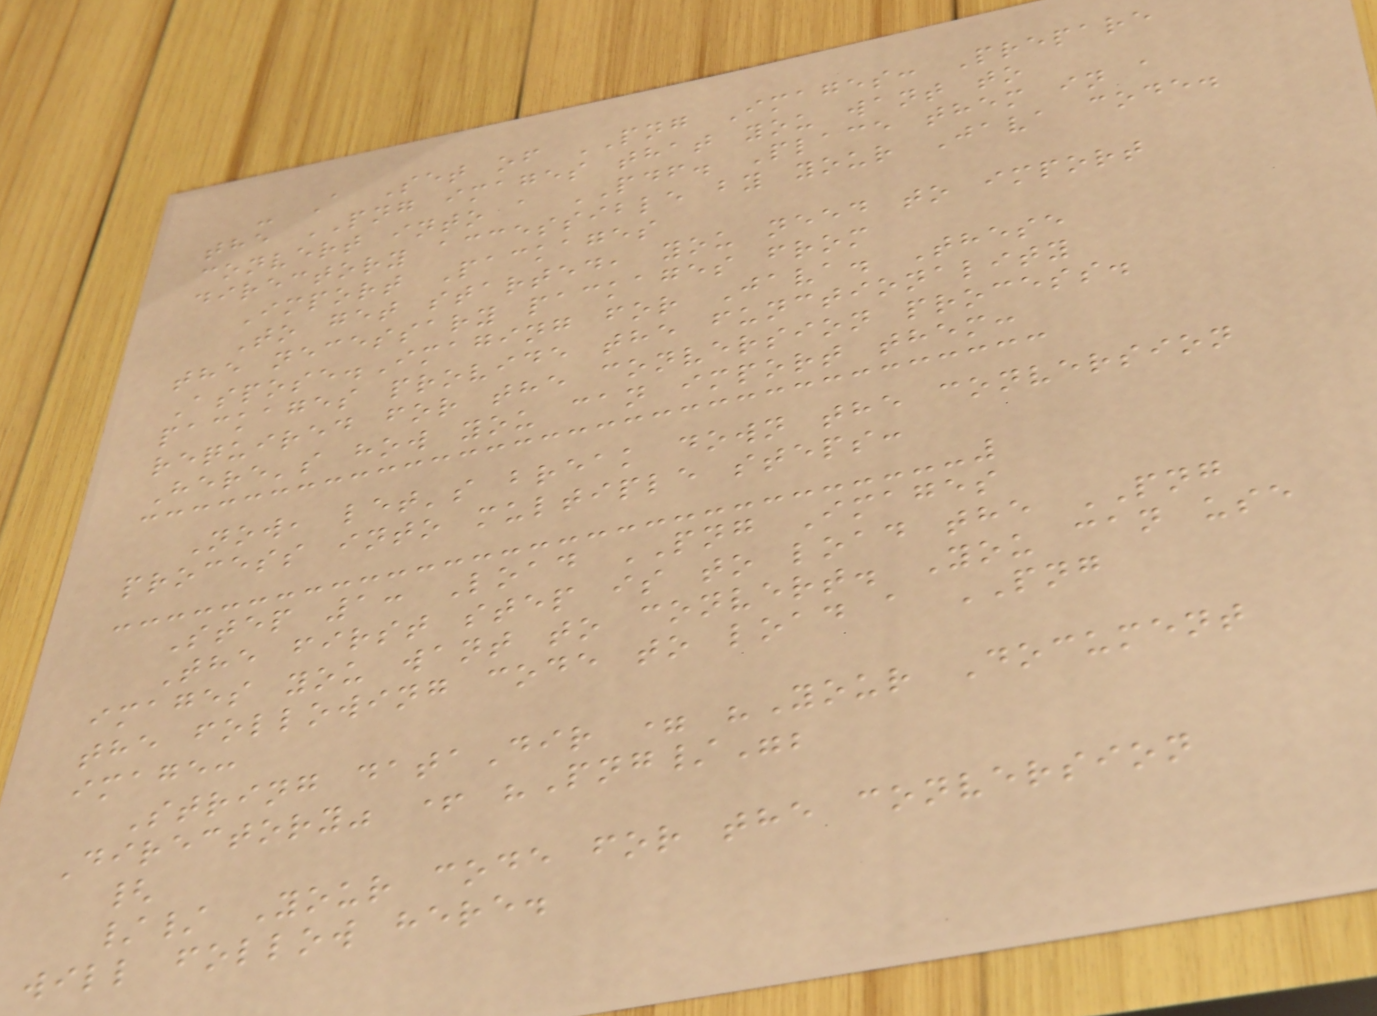- A Set of PNG Images: Prepare
the PNG images that you want to
convert into a PDF. Place them in a
directory accessible by your Java code.
Import Packages
To get started, you need to import
the necessary packages from
Aspose.Imaging for Java. These
packages provide the functionality
required for the conversion process.
Here's how you can import them:
Now, let's break down the conversion
process into multiple steps:
Step 1: Load PNG Images
The first step is to load the PNG
images you want to convert. You can use
the following code to load a PNG
image:
String dataDir = "Your Document
Directory" + "Png/";
{
// Your code for the conversion
will follow here.
